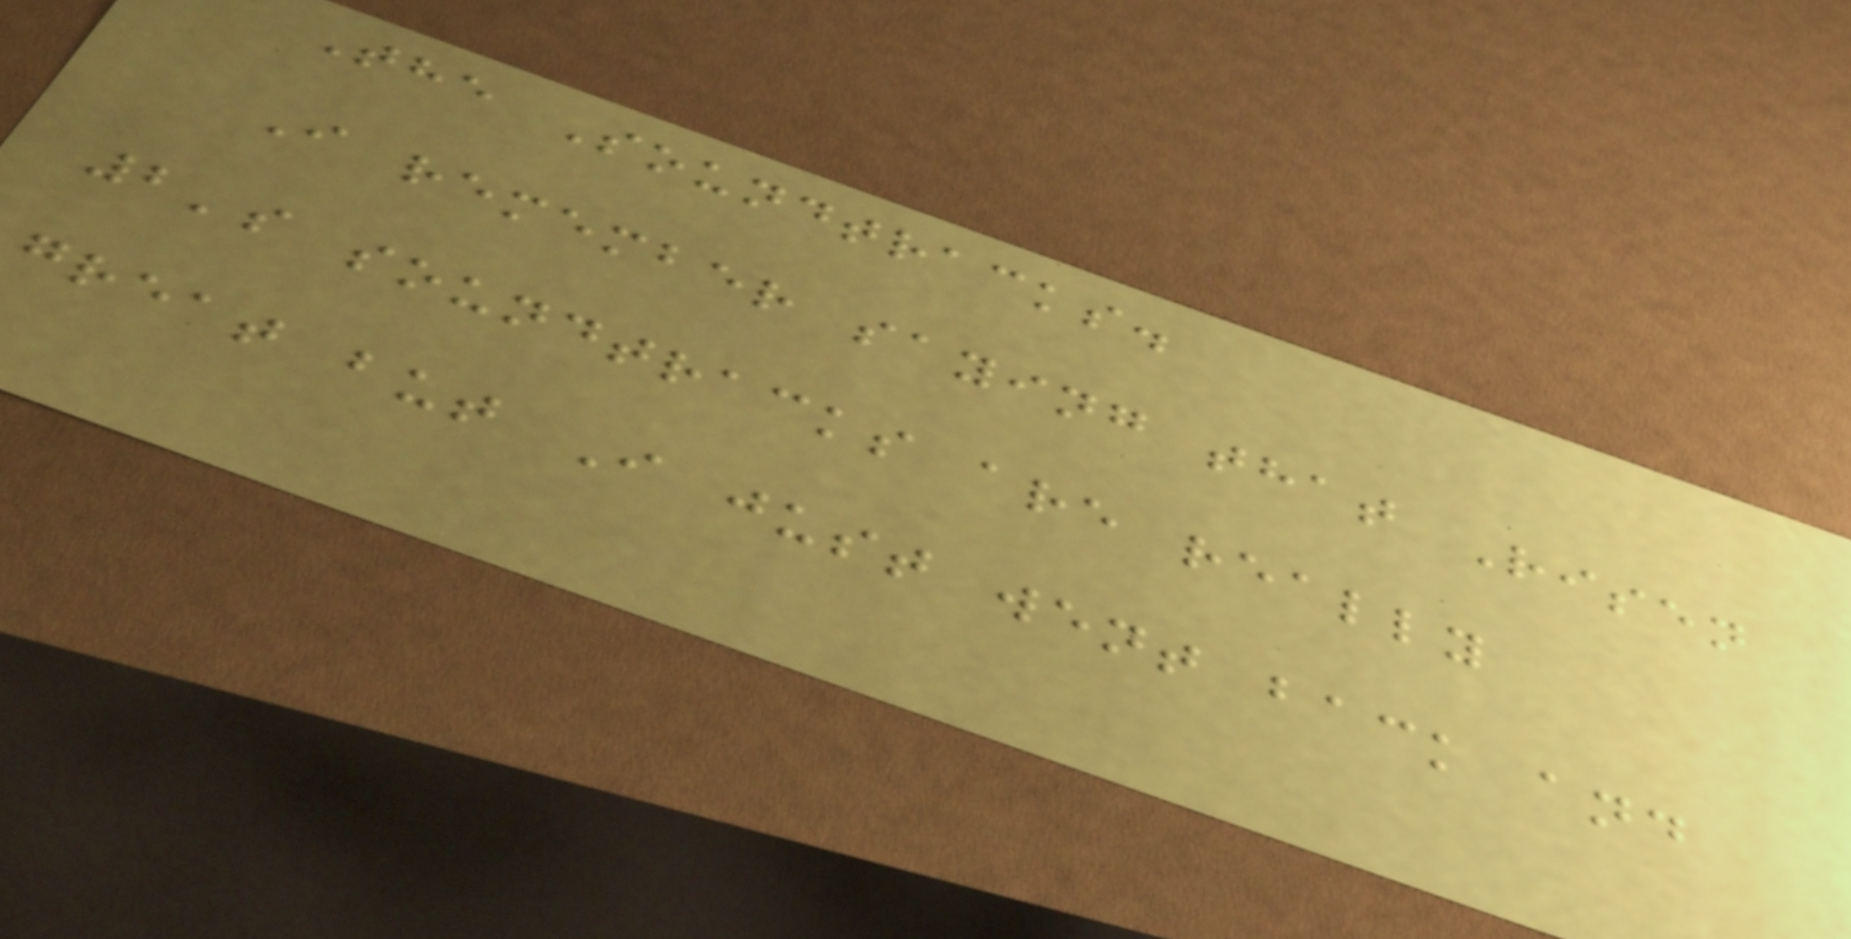The Soundtracks.
I remember saying that Risen
2's soundtracks are really
great but I just went back and
